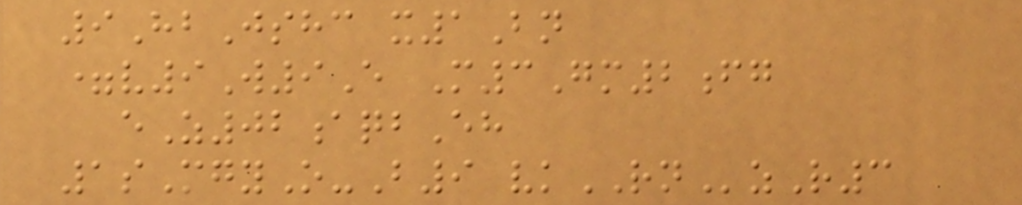9HbJshc x1Bn
=v9W9E M3Gm2fg
eZ02aqbEh
1sMgyO-B9 vkRNzR3
